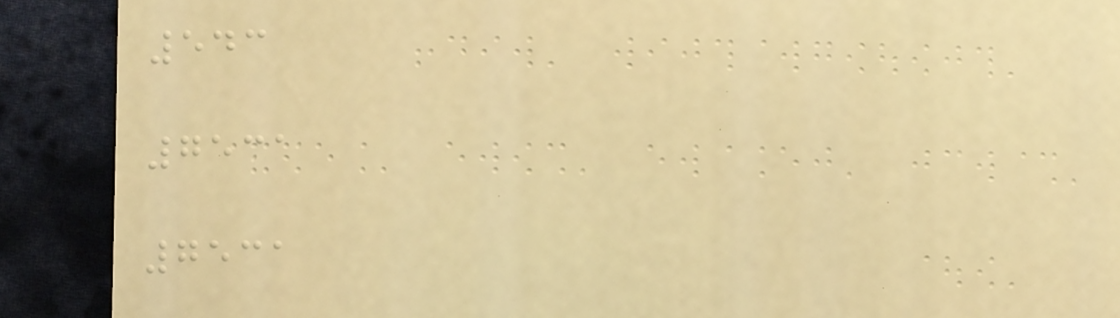543
7531
7531
